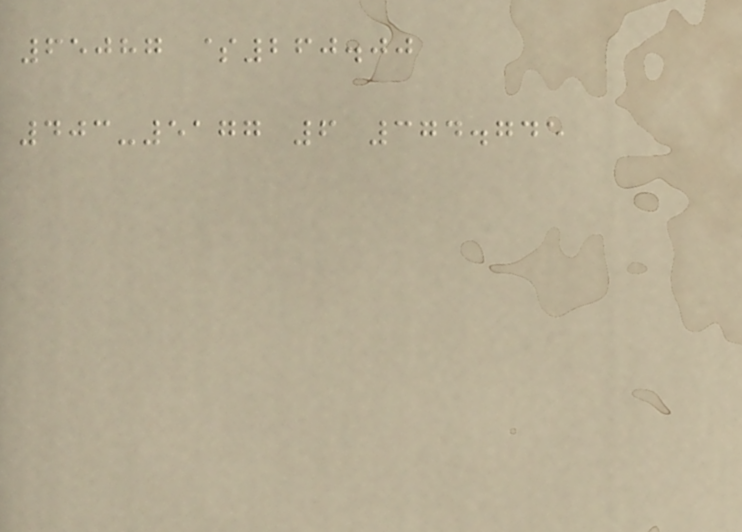65087 $260.00
403-5177 6 374.745
